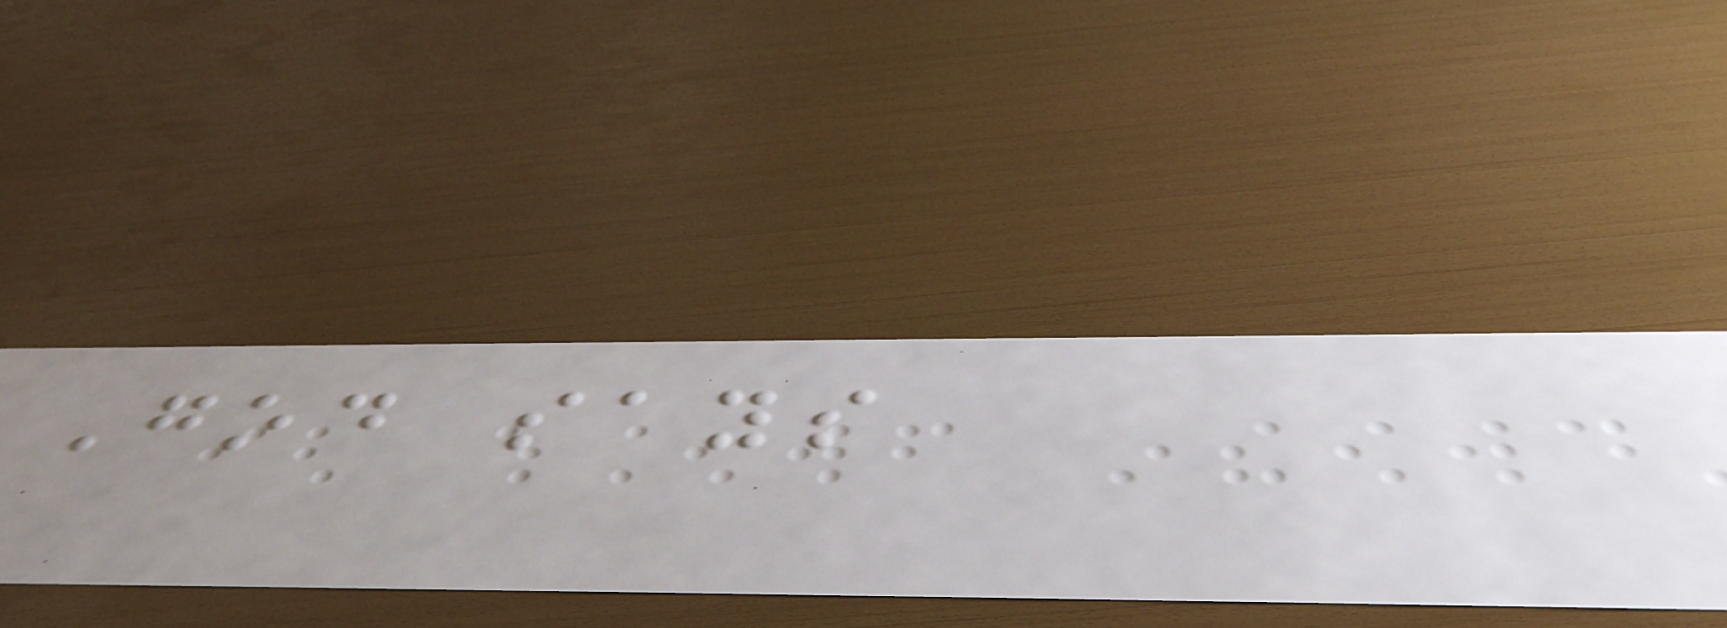God says
